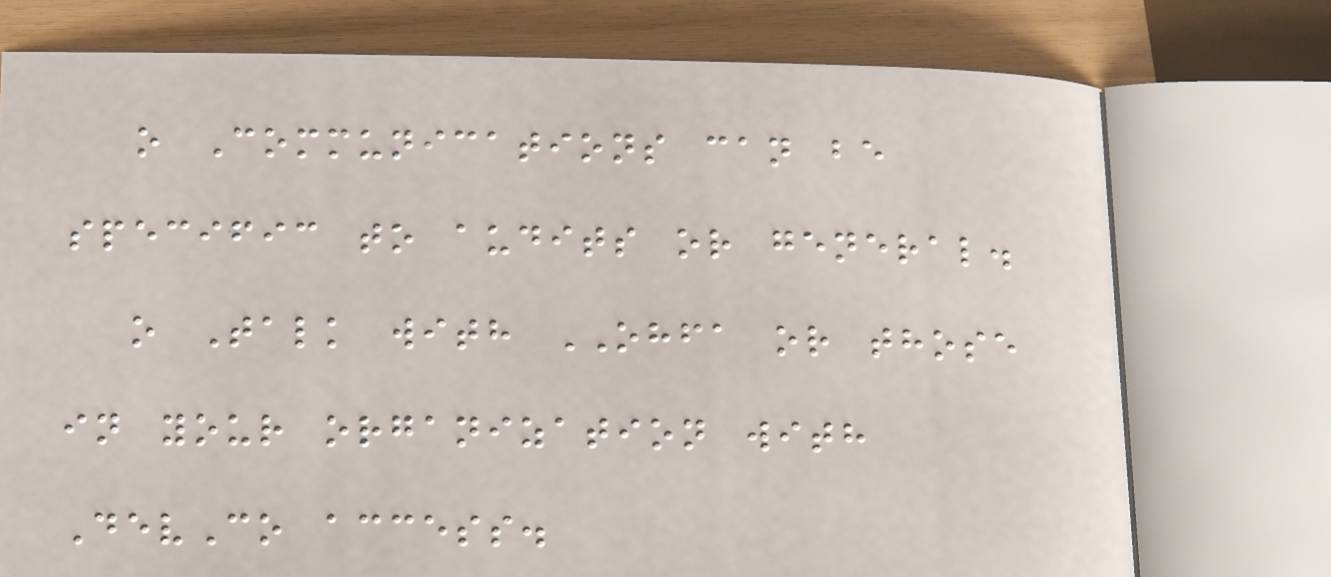o Communications can be
specific to audits or general.
o Talk with OHFA or those
in your organization with
DevCo access.
